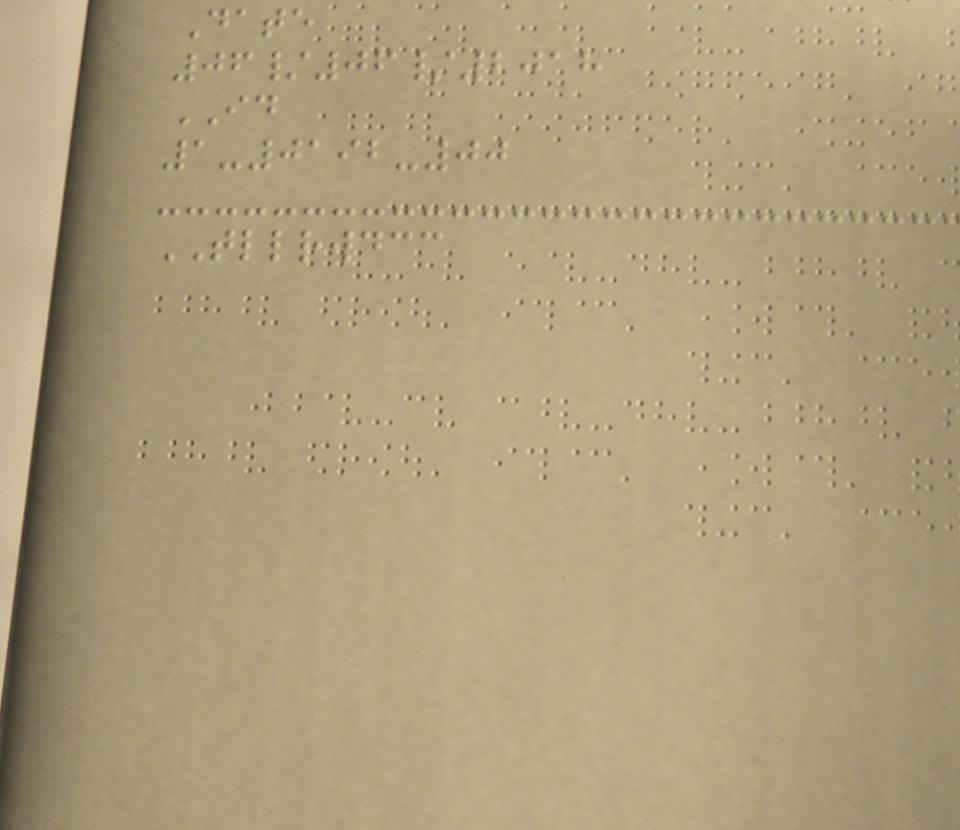Date
06/06/2018
ID
1-0192-00
TLLRWDCC
